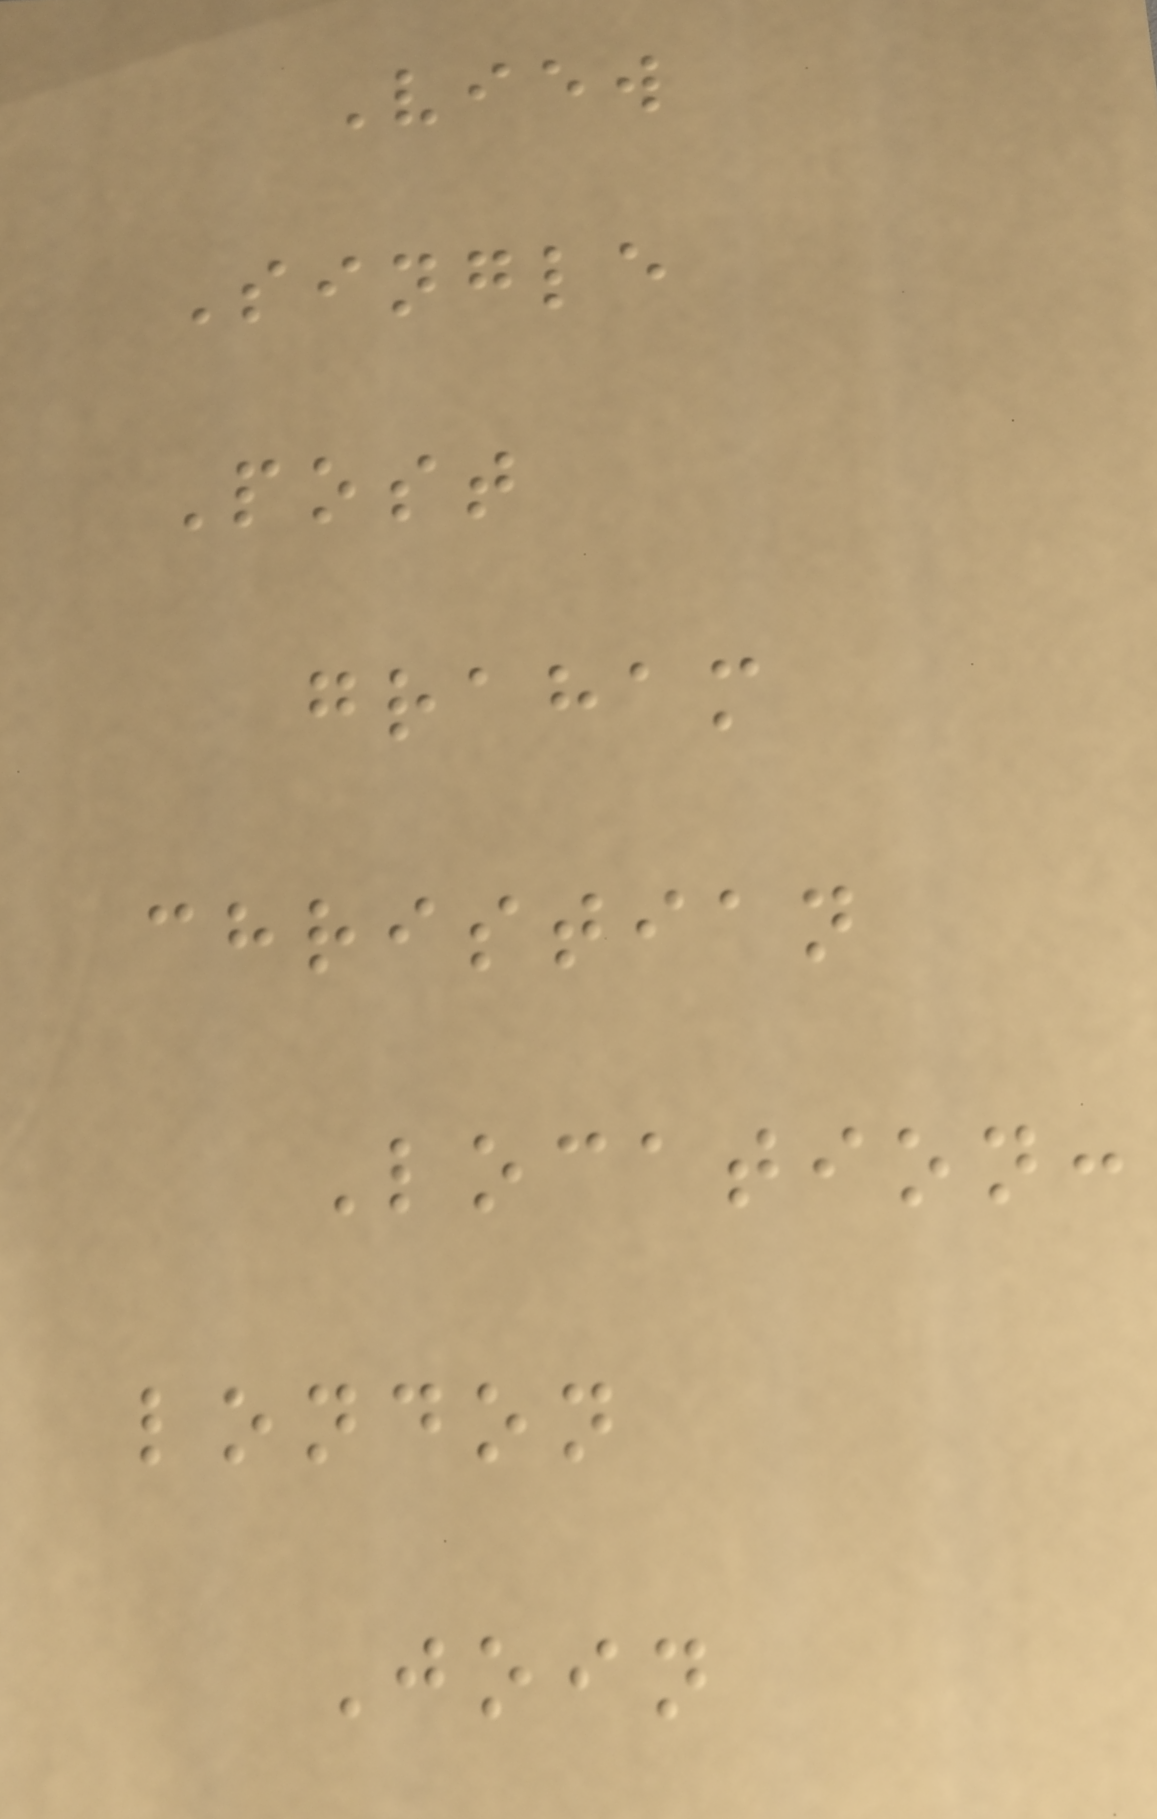View
Single
Post
graham
christian
Location:
london
Join
